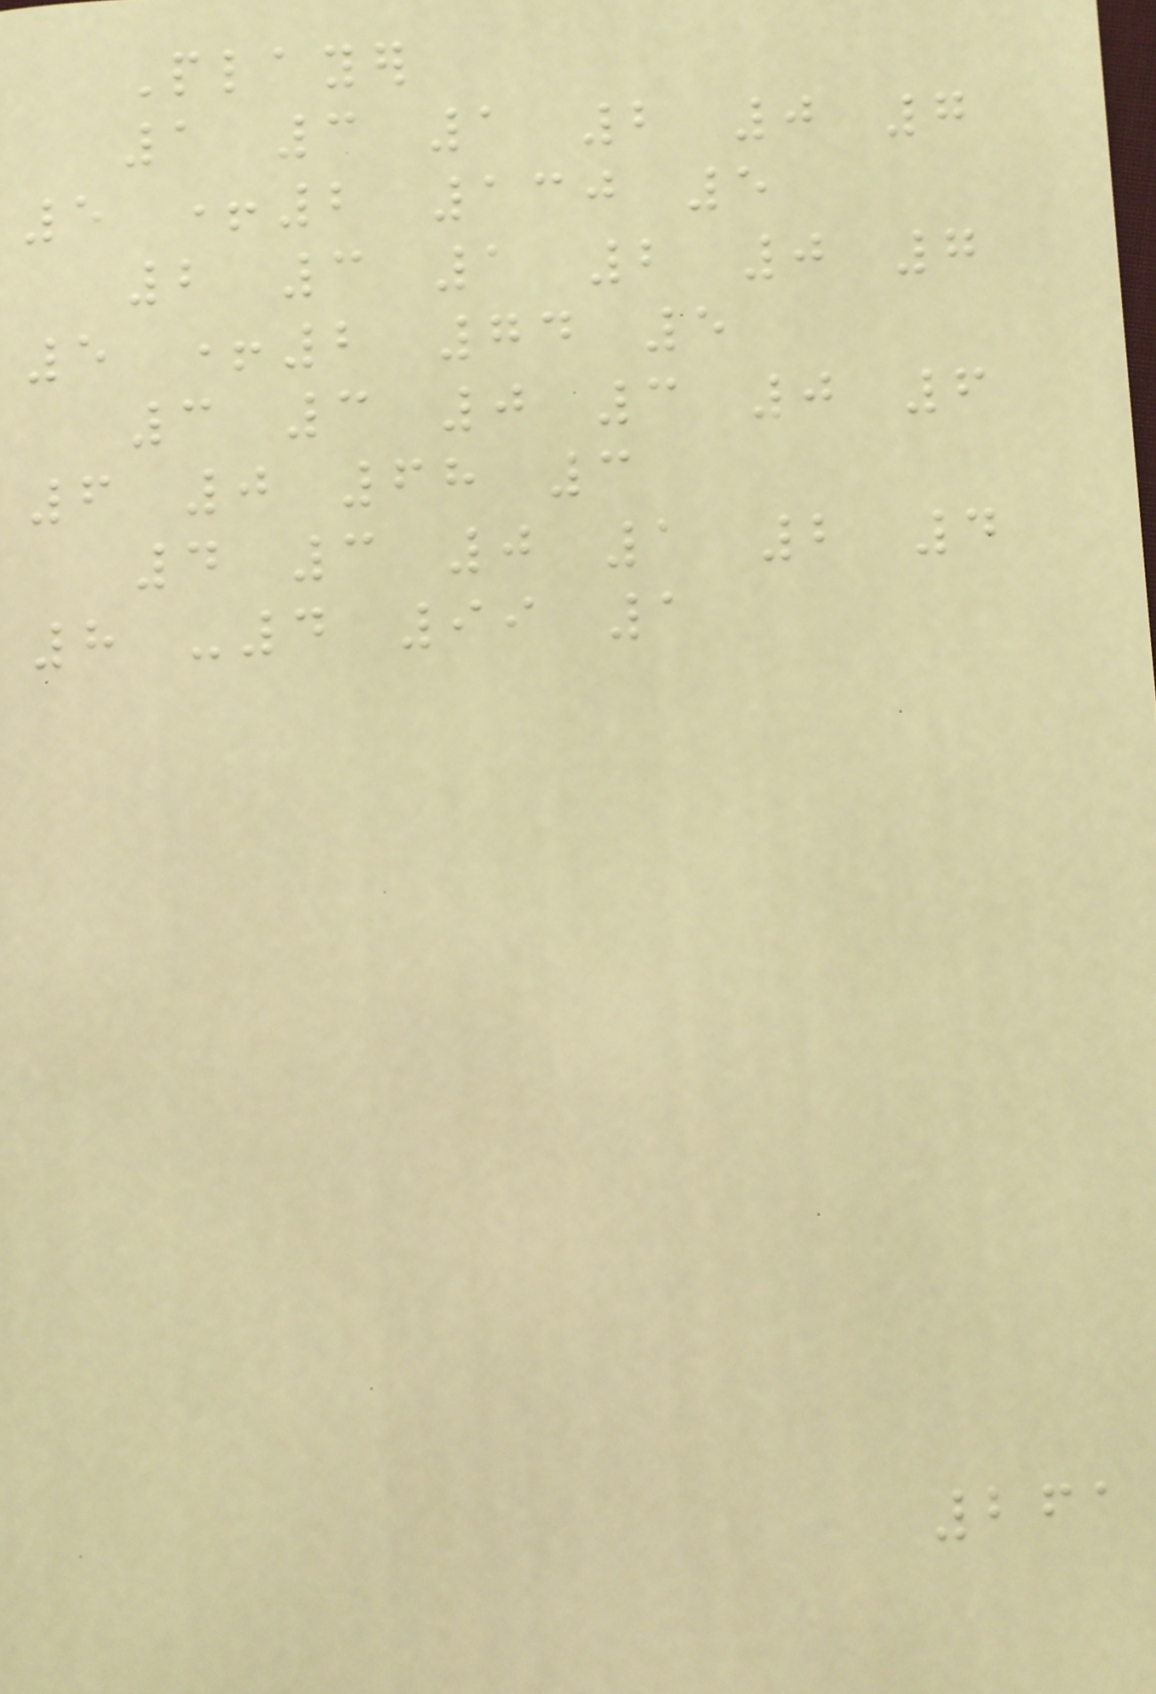Player
1 3 1 2 0 7
5 +2 130 5
2 3 1 2 0 7
5 +2 74 5
3 3 0 3 0 6
6 0 68 3
4 3 0 1 2 4
8 -4 99 1
261
